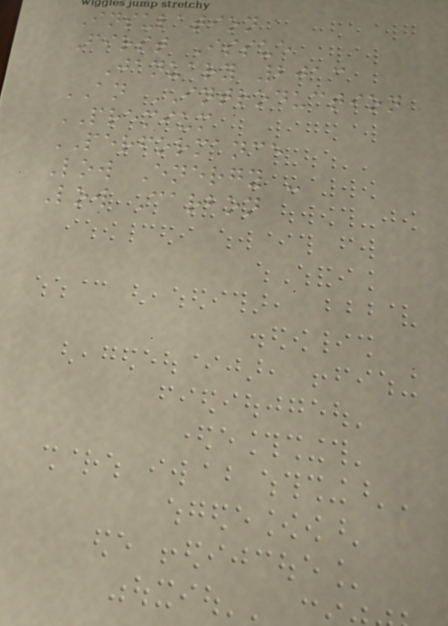Insulation
First Issue
January 2013
AN INTRODUCTION
PREMIUM
PERFORMANCE
Low Energy -
Low Carbon
